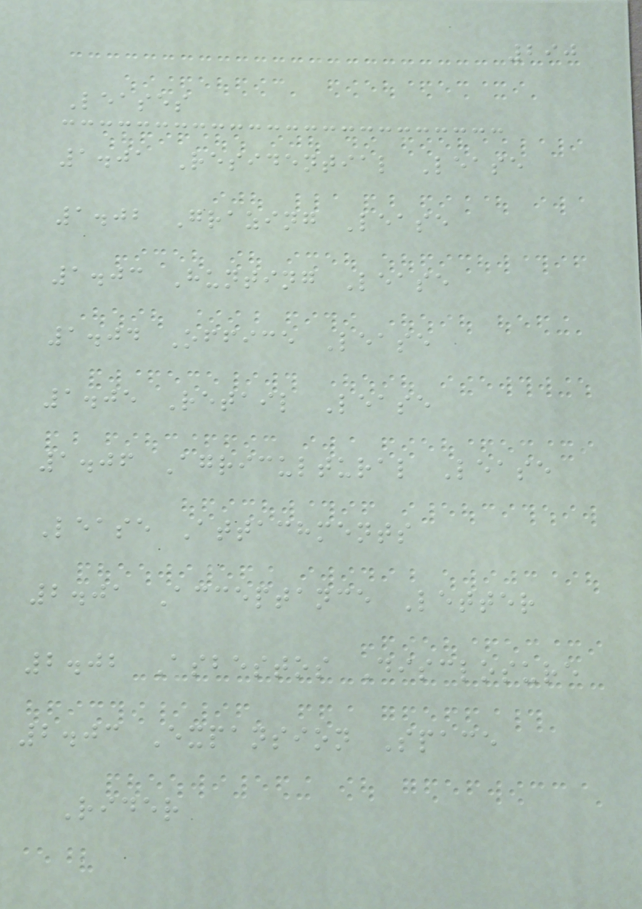290
Leases
1.01 Residential Lease
1.02 Grazing Lease
1.03 Hunting Lease
1.04 Office Lease
1.05 Retail Lease
1.06 Agricultural Lease
Lease Attachments
2.01 Acceptance Letter
2.02 Asbestos Disclosure
2.03 Expansion Space
Rider
